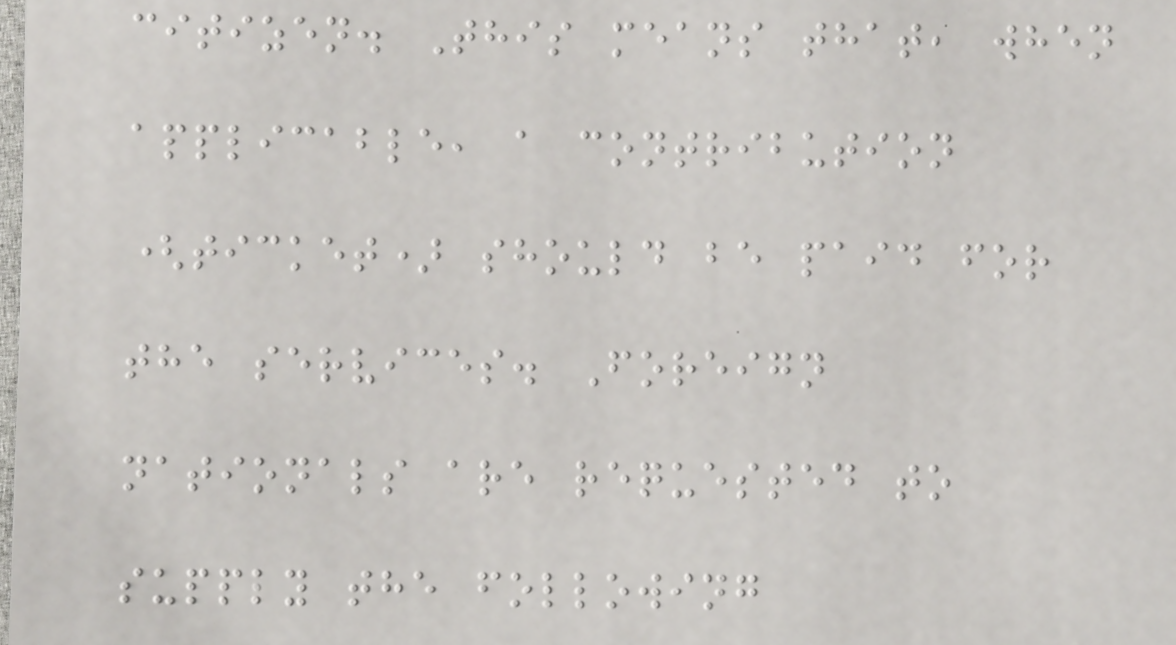citizen. This means that, when
applicable, a contribution
(ticket) should be paid for
the services. Foreign
nationals are requested to
supply the following
